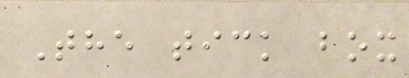The tick box
